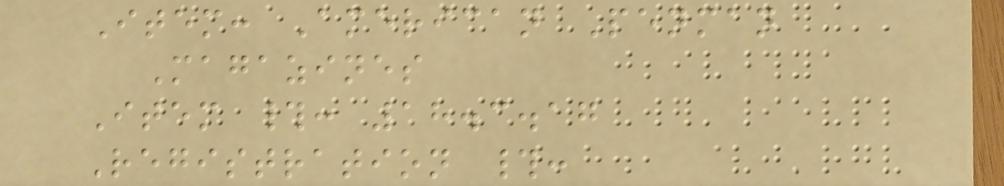Item: American Penman
Magazines
Item #: 18.3.17
Registration #:
